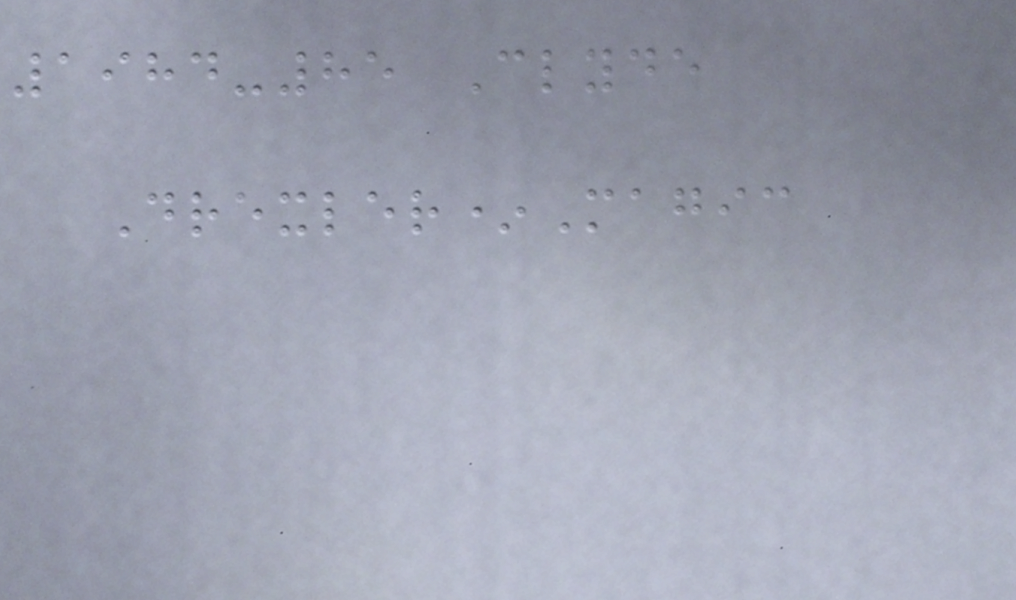1984-85 Clyde
Drexler*Magic
